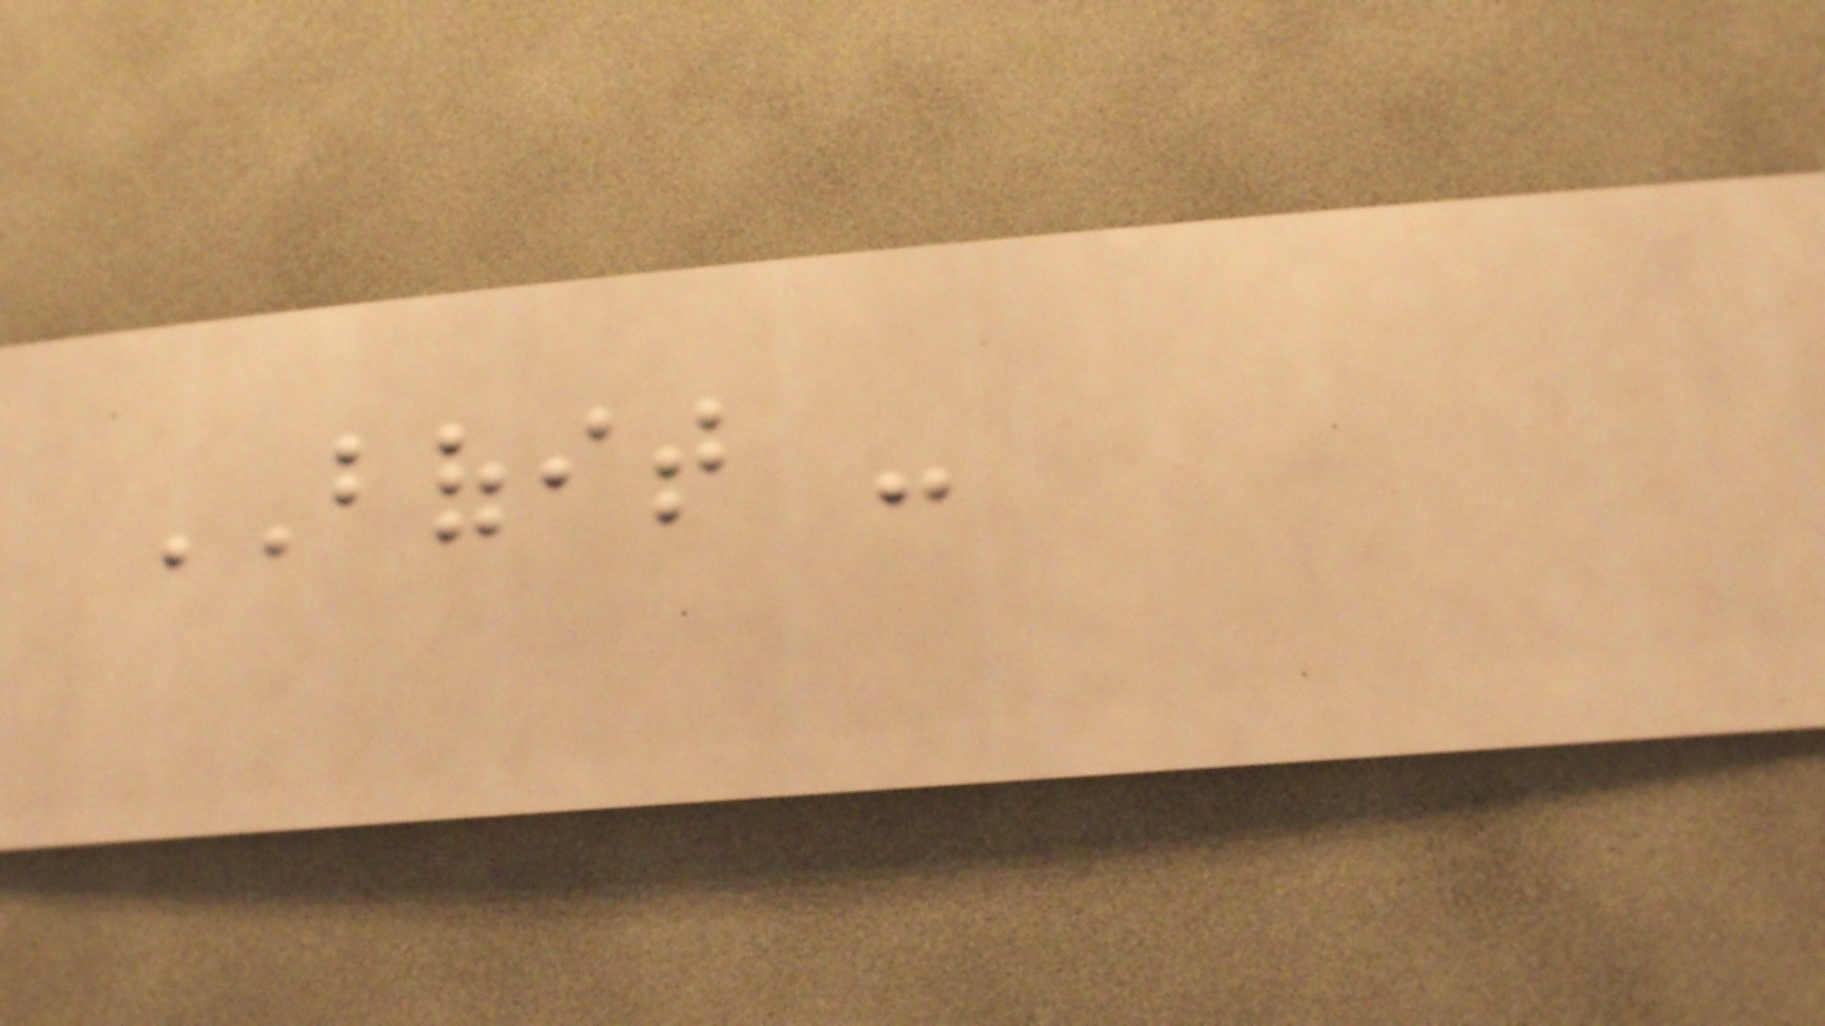BOFIT -
